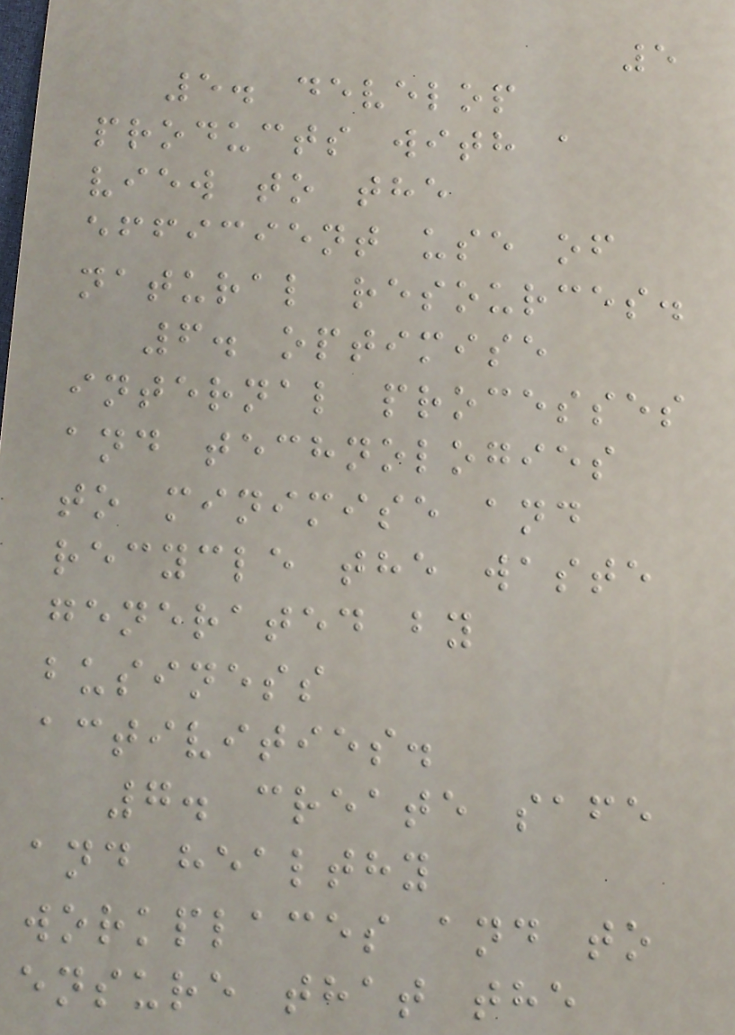5
5. develop
products with a
view to the
efficient use of
natural resources.
6. optimise
internal processes
and technologies
to minimise and
recycle the waste
generated by
business
activities.
7. create safe
and healthy
workplaces and to
ensure that the
